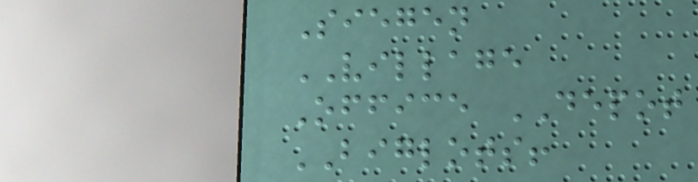Siegen
VILLAGE
Office DEPOT
BIGLOTS!
